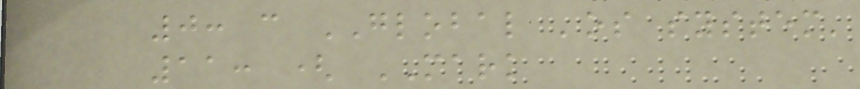0: c GLOBAL 'os system'
11: ( MARK
